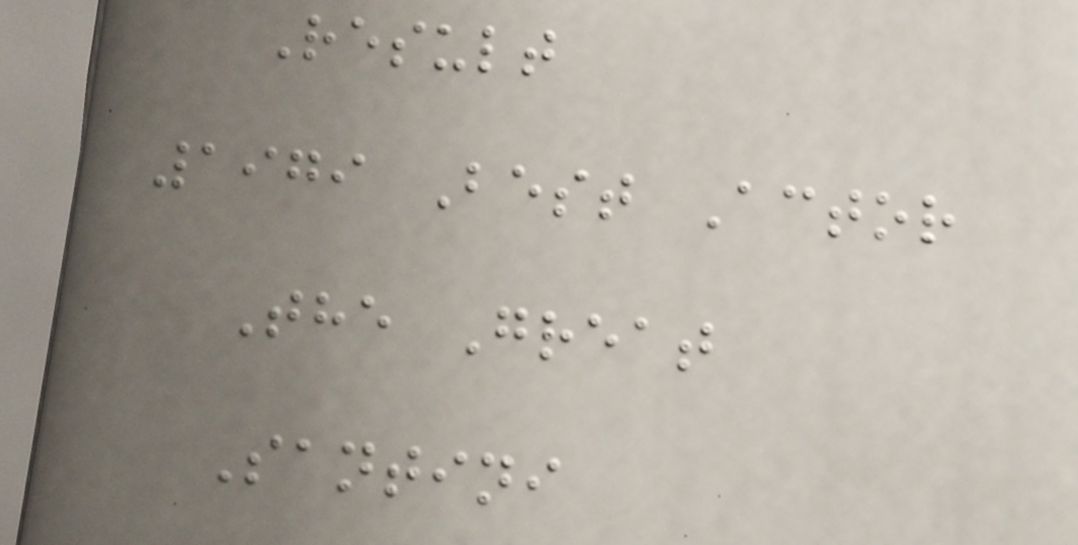Result
1979 Best Actor
The Great
Santini
